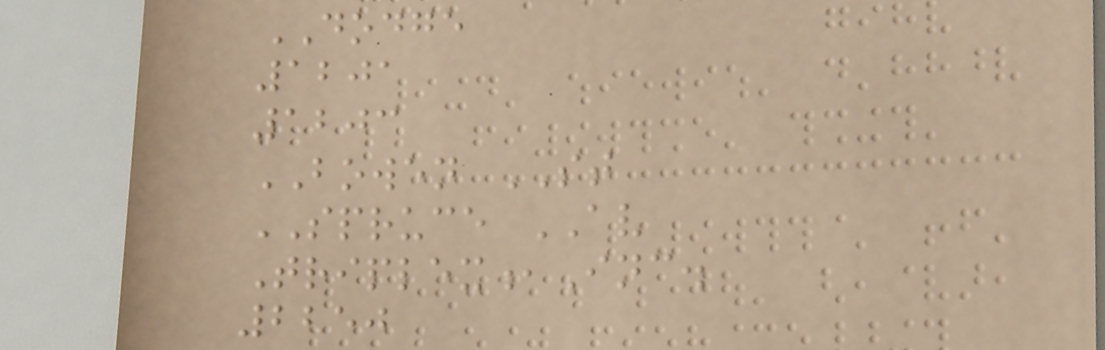DODGE
1201
1203
BOWEN ST
SPRUCE AV
Triplex,Inc.
2250
